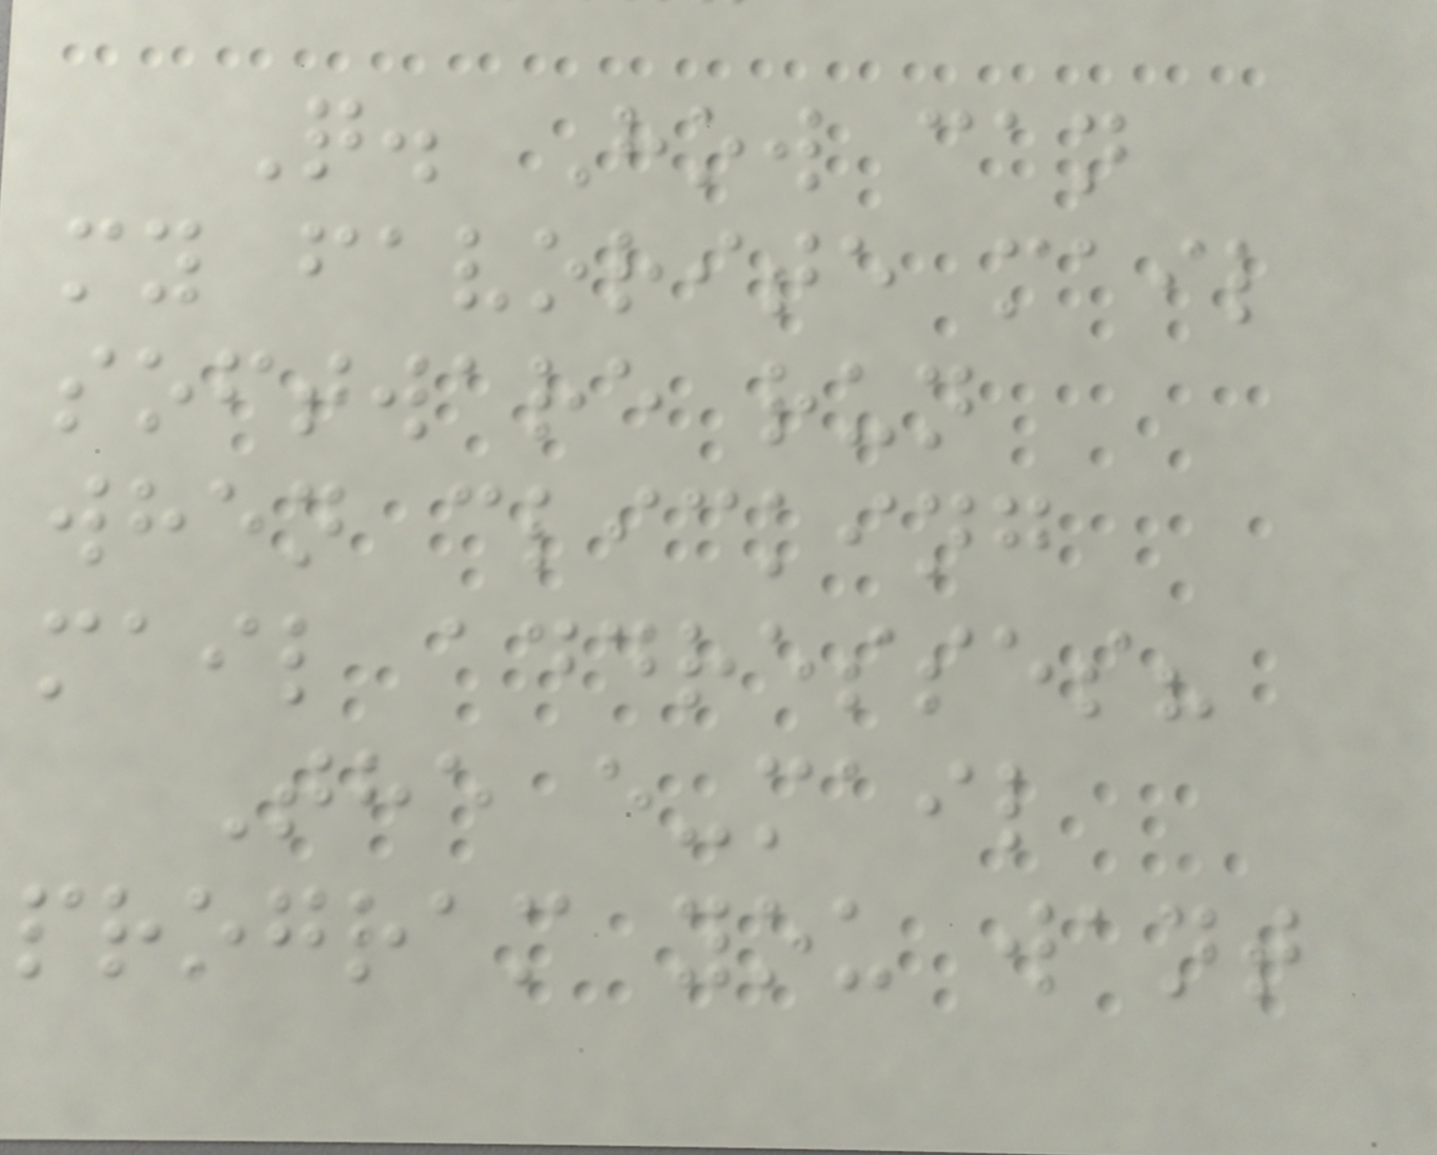Q. How can
my favorite mail
software run
when clicking
mail addresses?
The e-mail
program you want
